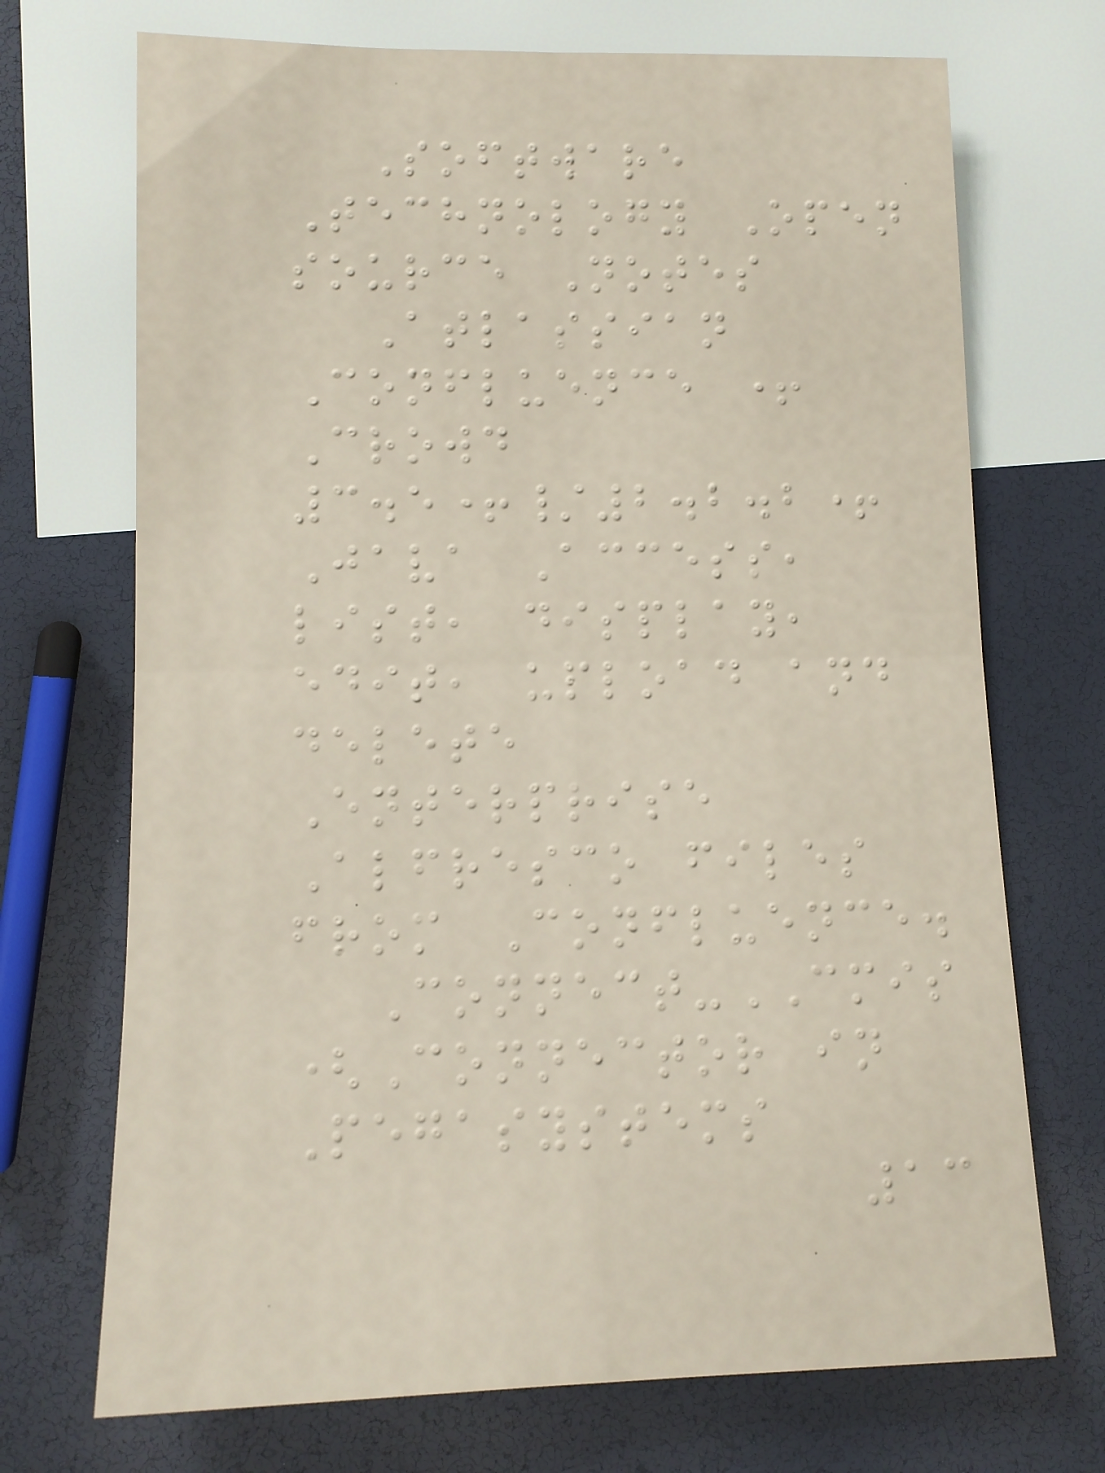Software
Technology Open
source Notes
Atlassian
Confluence +
Crowd
3.5+/2.2.2+
Java Access,
list, display,
edit, upload and
delete
Enterprise
Alfresco files
from Confluence.
Connect-CMIS
(Connector in
Pegasystems
13
